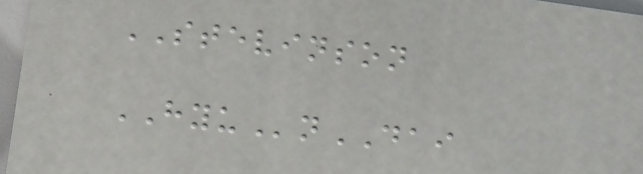STEVINSON
HYUnDAI
